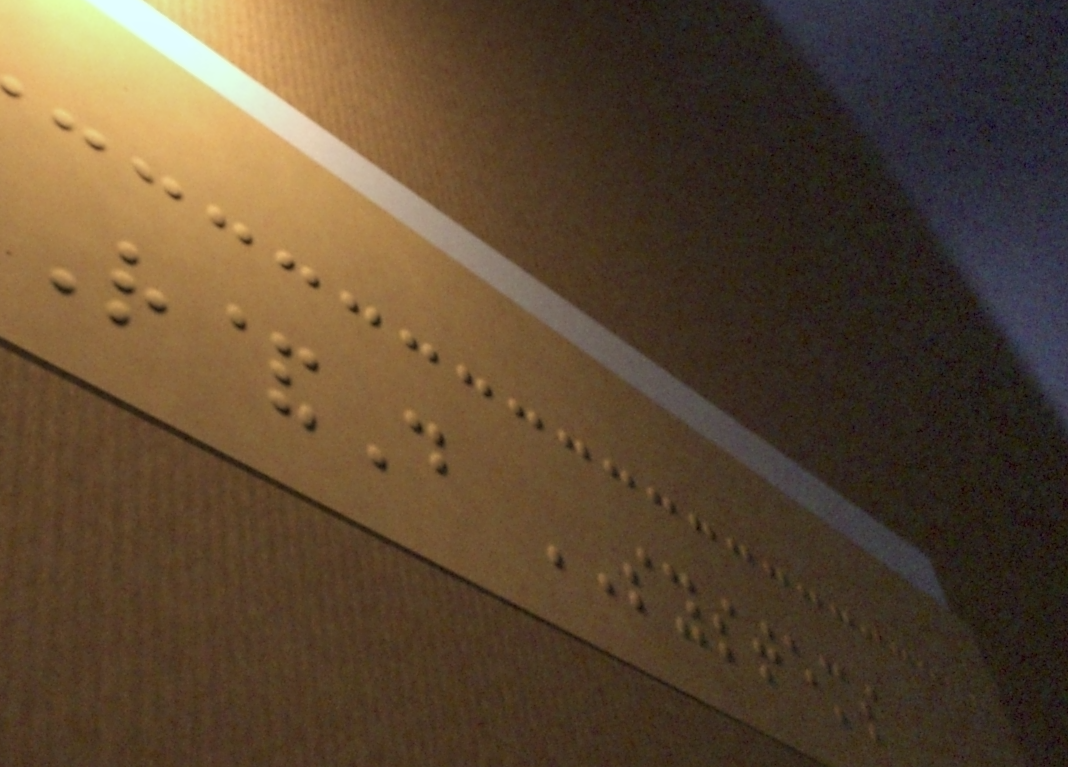R&D SYSTEMS
